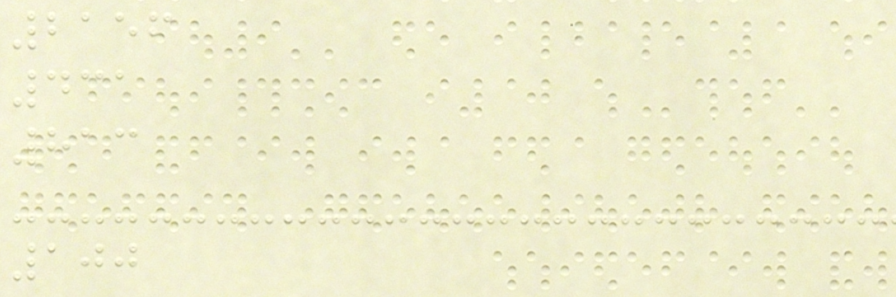2156
431
813
100
